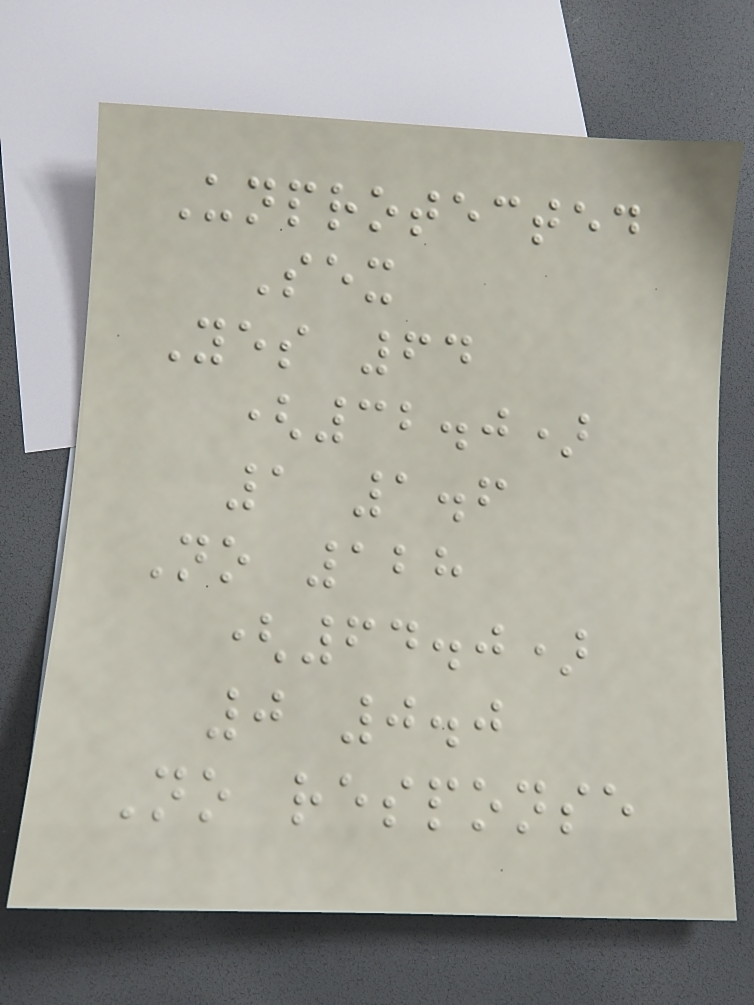Unprotected
Sex
Yes 64
(32.0)
1 1.6
No 128
(64.0)
0 0.0
No response
